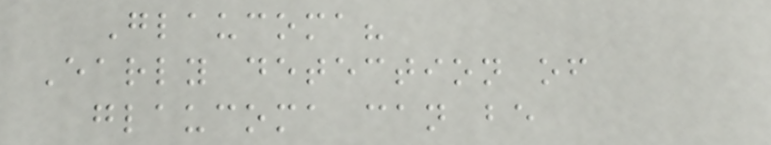Glaucoma?
Early detection of
glaucoma can be
